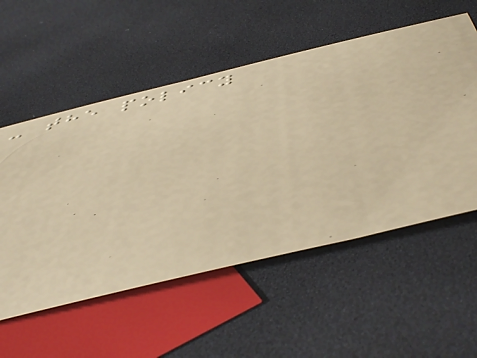- the policy
